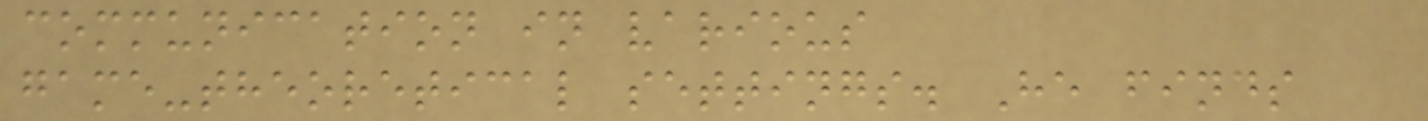communication in various
game-theoretical settings. He finds
